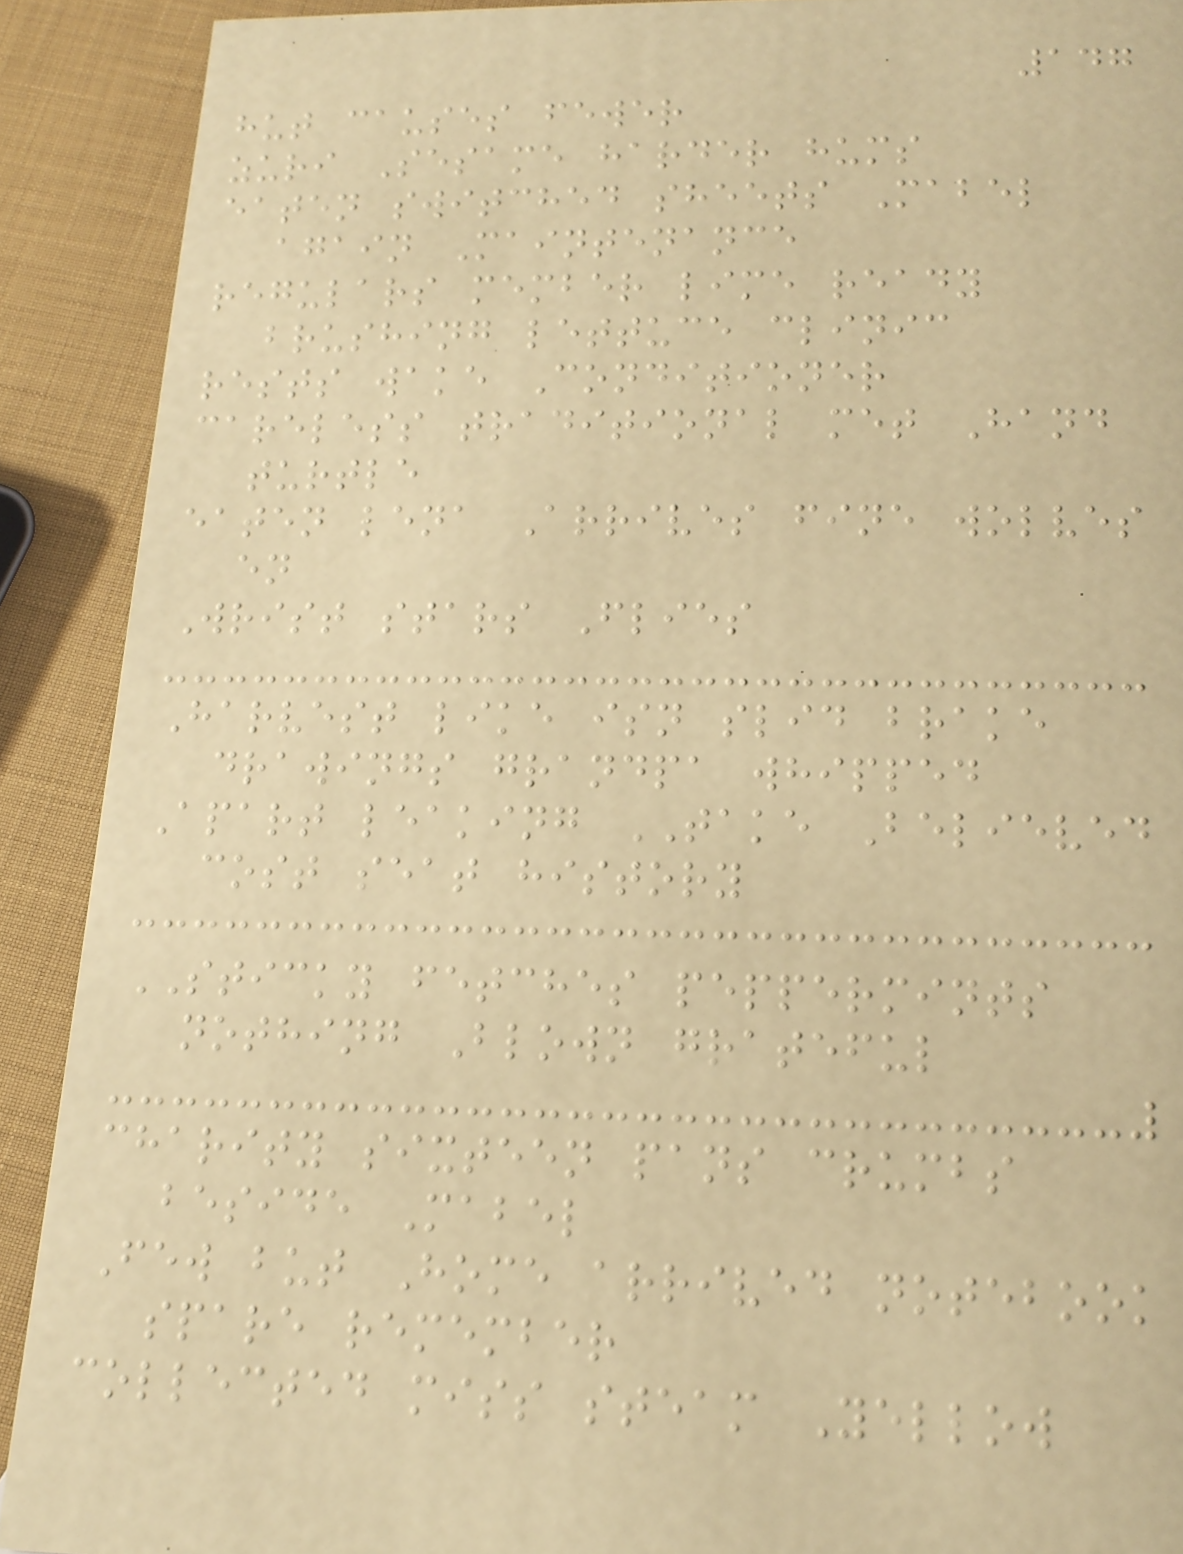147
hut causes fewer
zuri Sesame harder hums
eaten switched sheets Mabel
again Maintenance
regulars member lime ready
brushing lettuce clinic
rests wake Conditioner
careless traditional met Hand
turtle
eaten lena Arrives fine wolves
en
Wrist stars Flies
Harvest like isn slid brake
drawings grandpa whipped
Apart leaking TAKE Believed
cost seat history
STICKY fetches peppermints
nothing Blown grateful
charity sixteen pans crumbs
beside Mabel
Few but Home arrived notebook
spare remember
collected miss steam Yellow
